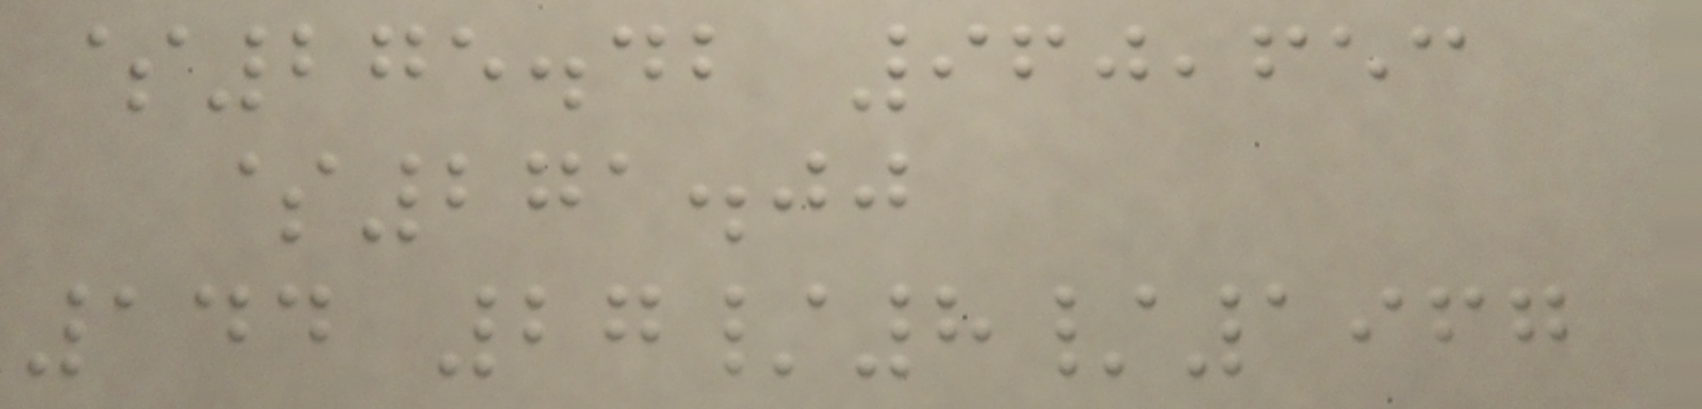$275.42 960,653
$271.00
144 27/8/1967
